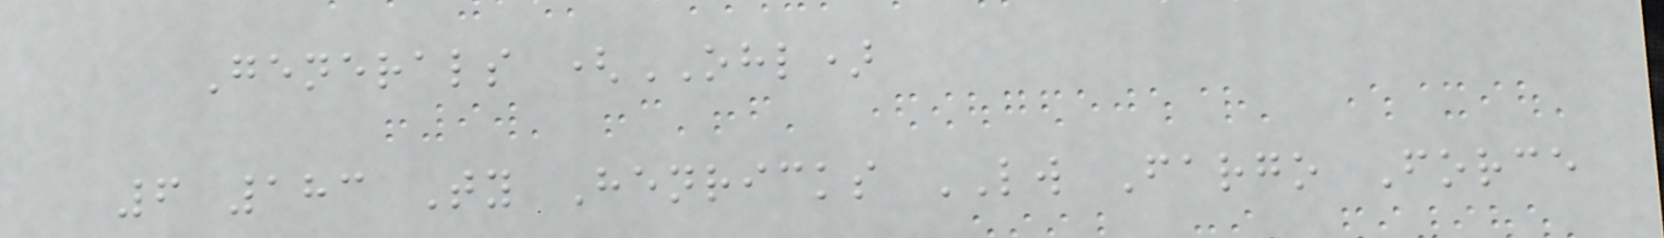Generals (OHL)
6 183 Ty Henricks LW Fargo Force
